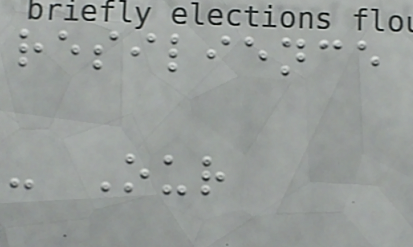resilience
- Our
